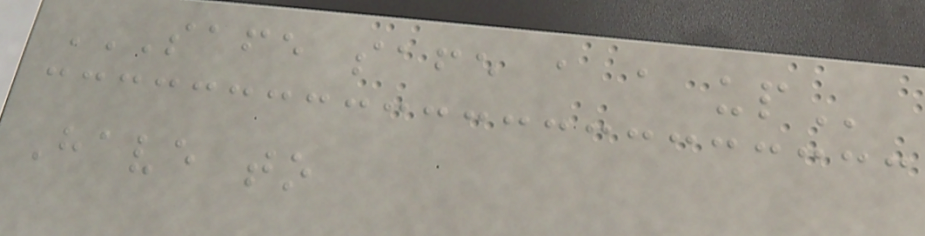SAFE SAFE A A UP
Have to
